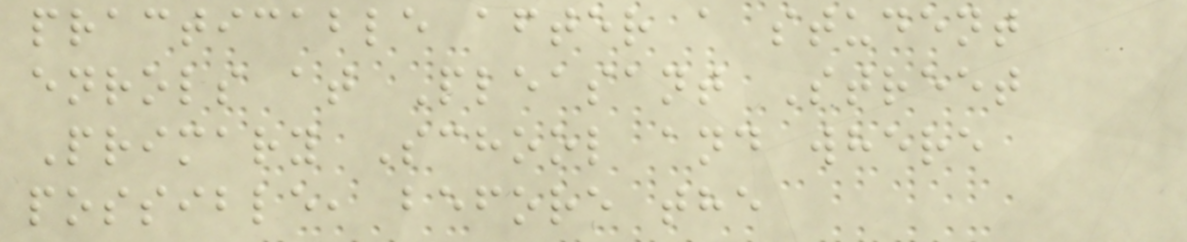practicable after a student
enrols at Pleasant Street
Primary School and where
possible, before the
